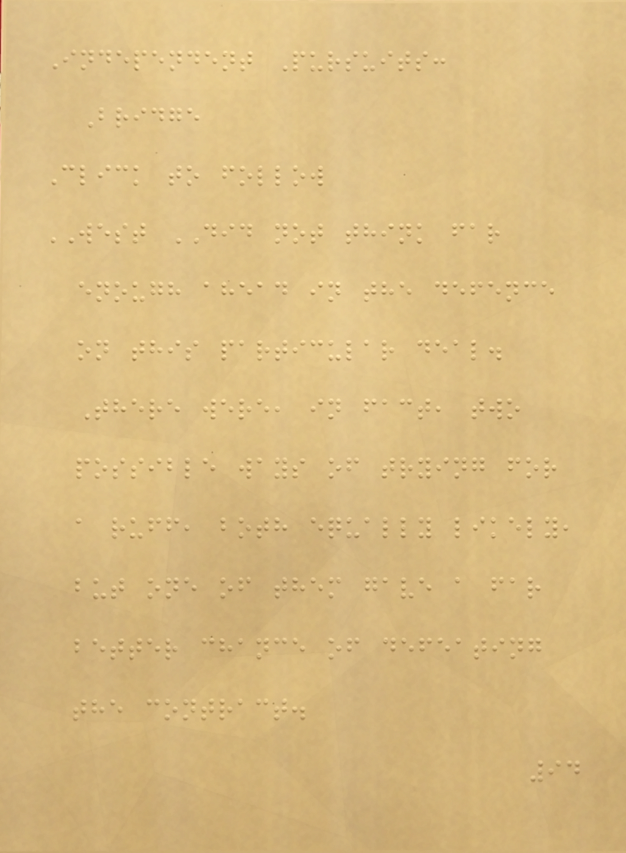Independent Pursuits:
Bridge
Click to follow
WEST DID not think far
enough ahead in the defence
on this particular deal.
There were, in fact, two
possible ways of trying for
a ruff, both equally likely,
but one of them gave a far
better chance of defeating
the contract.
94
